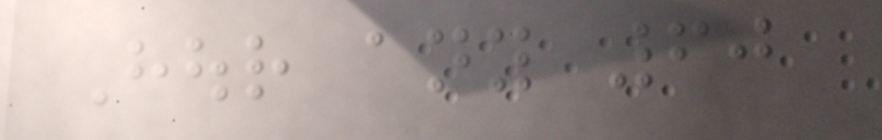Hour any 60
